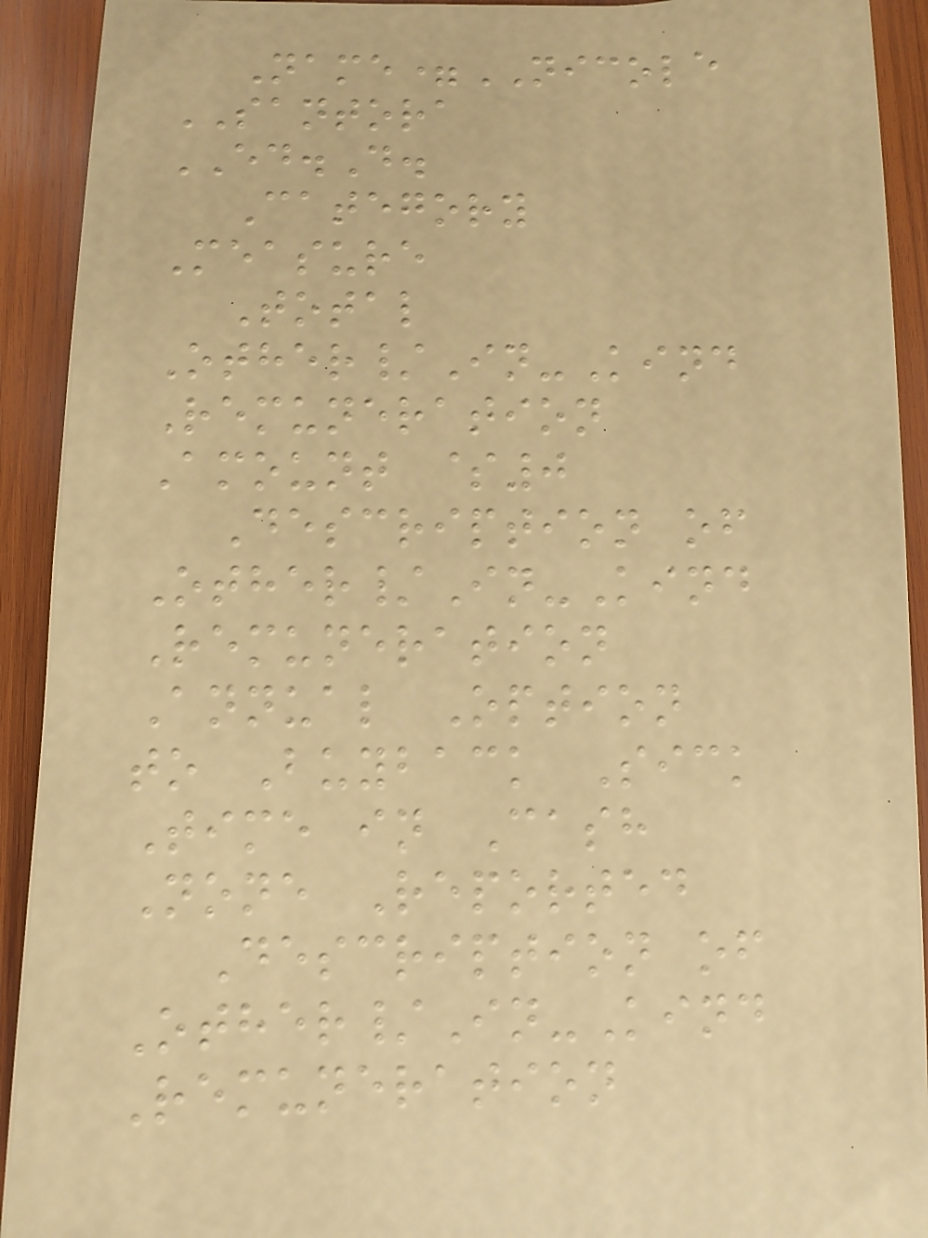Name=NICOLE
SANTORA
ED.D.
Category
Measure
Total
Other/In-Kind
Remuneration
Amount $0
Description of
Other/In-Kind
Remuneration
Annual Option
to Buyback Sick
Time in Cash
None Reported
Description of
Other/In-Kind
Remuneration
